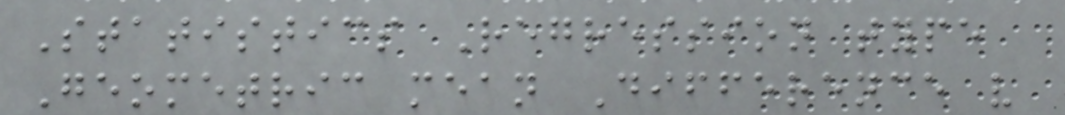Statistics Regression type
Geometric mean Difference v
